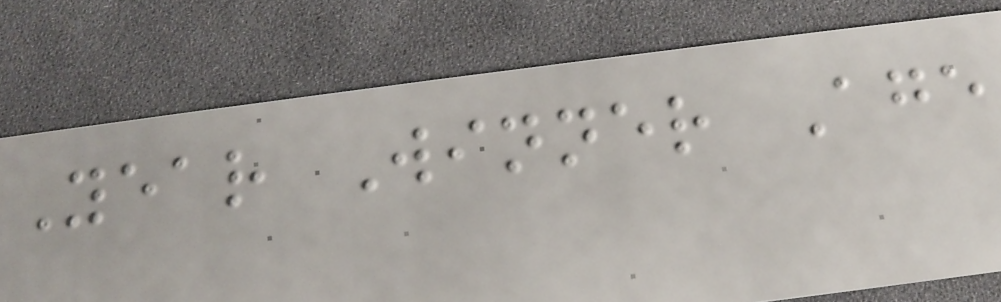Year Winner Age
